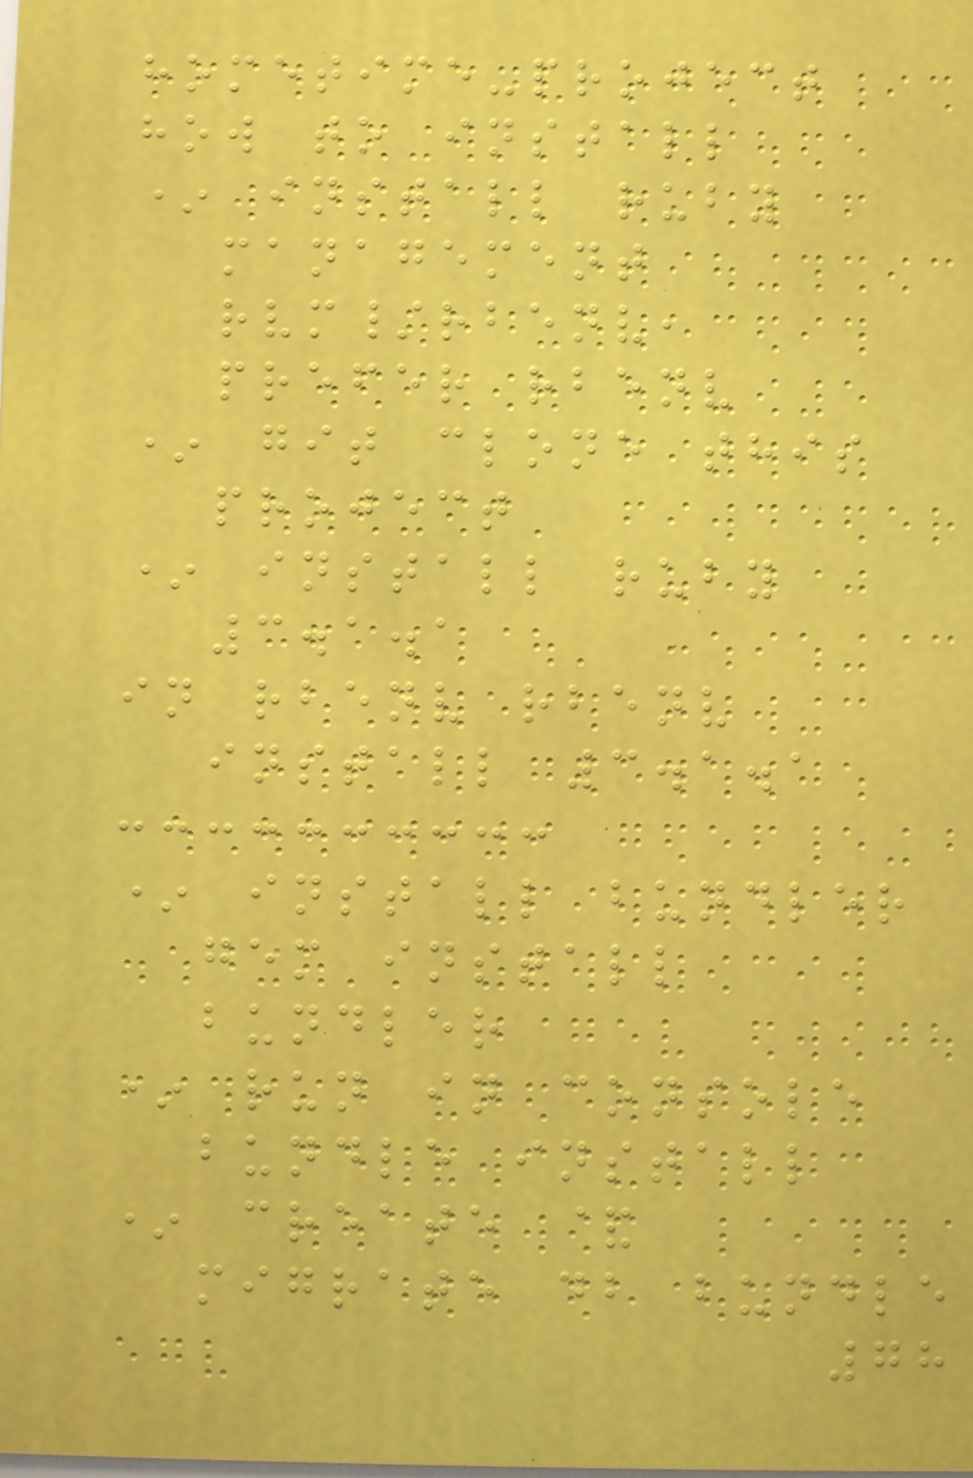hometime-project
how to install
* install ruby
management
rvm/rbenv,
prefer rbenv
* git clone this
project
* install ruby
3.1.1
in rbenv rbenv
install 3.1.1
* install bundler
gem install
bundler
* run in console
bundle install
* create &
migrate db bundle
78
